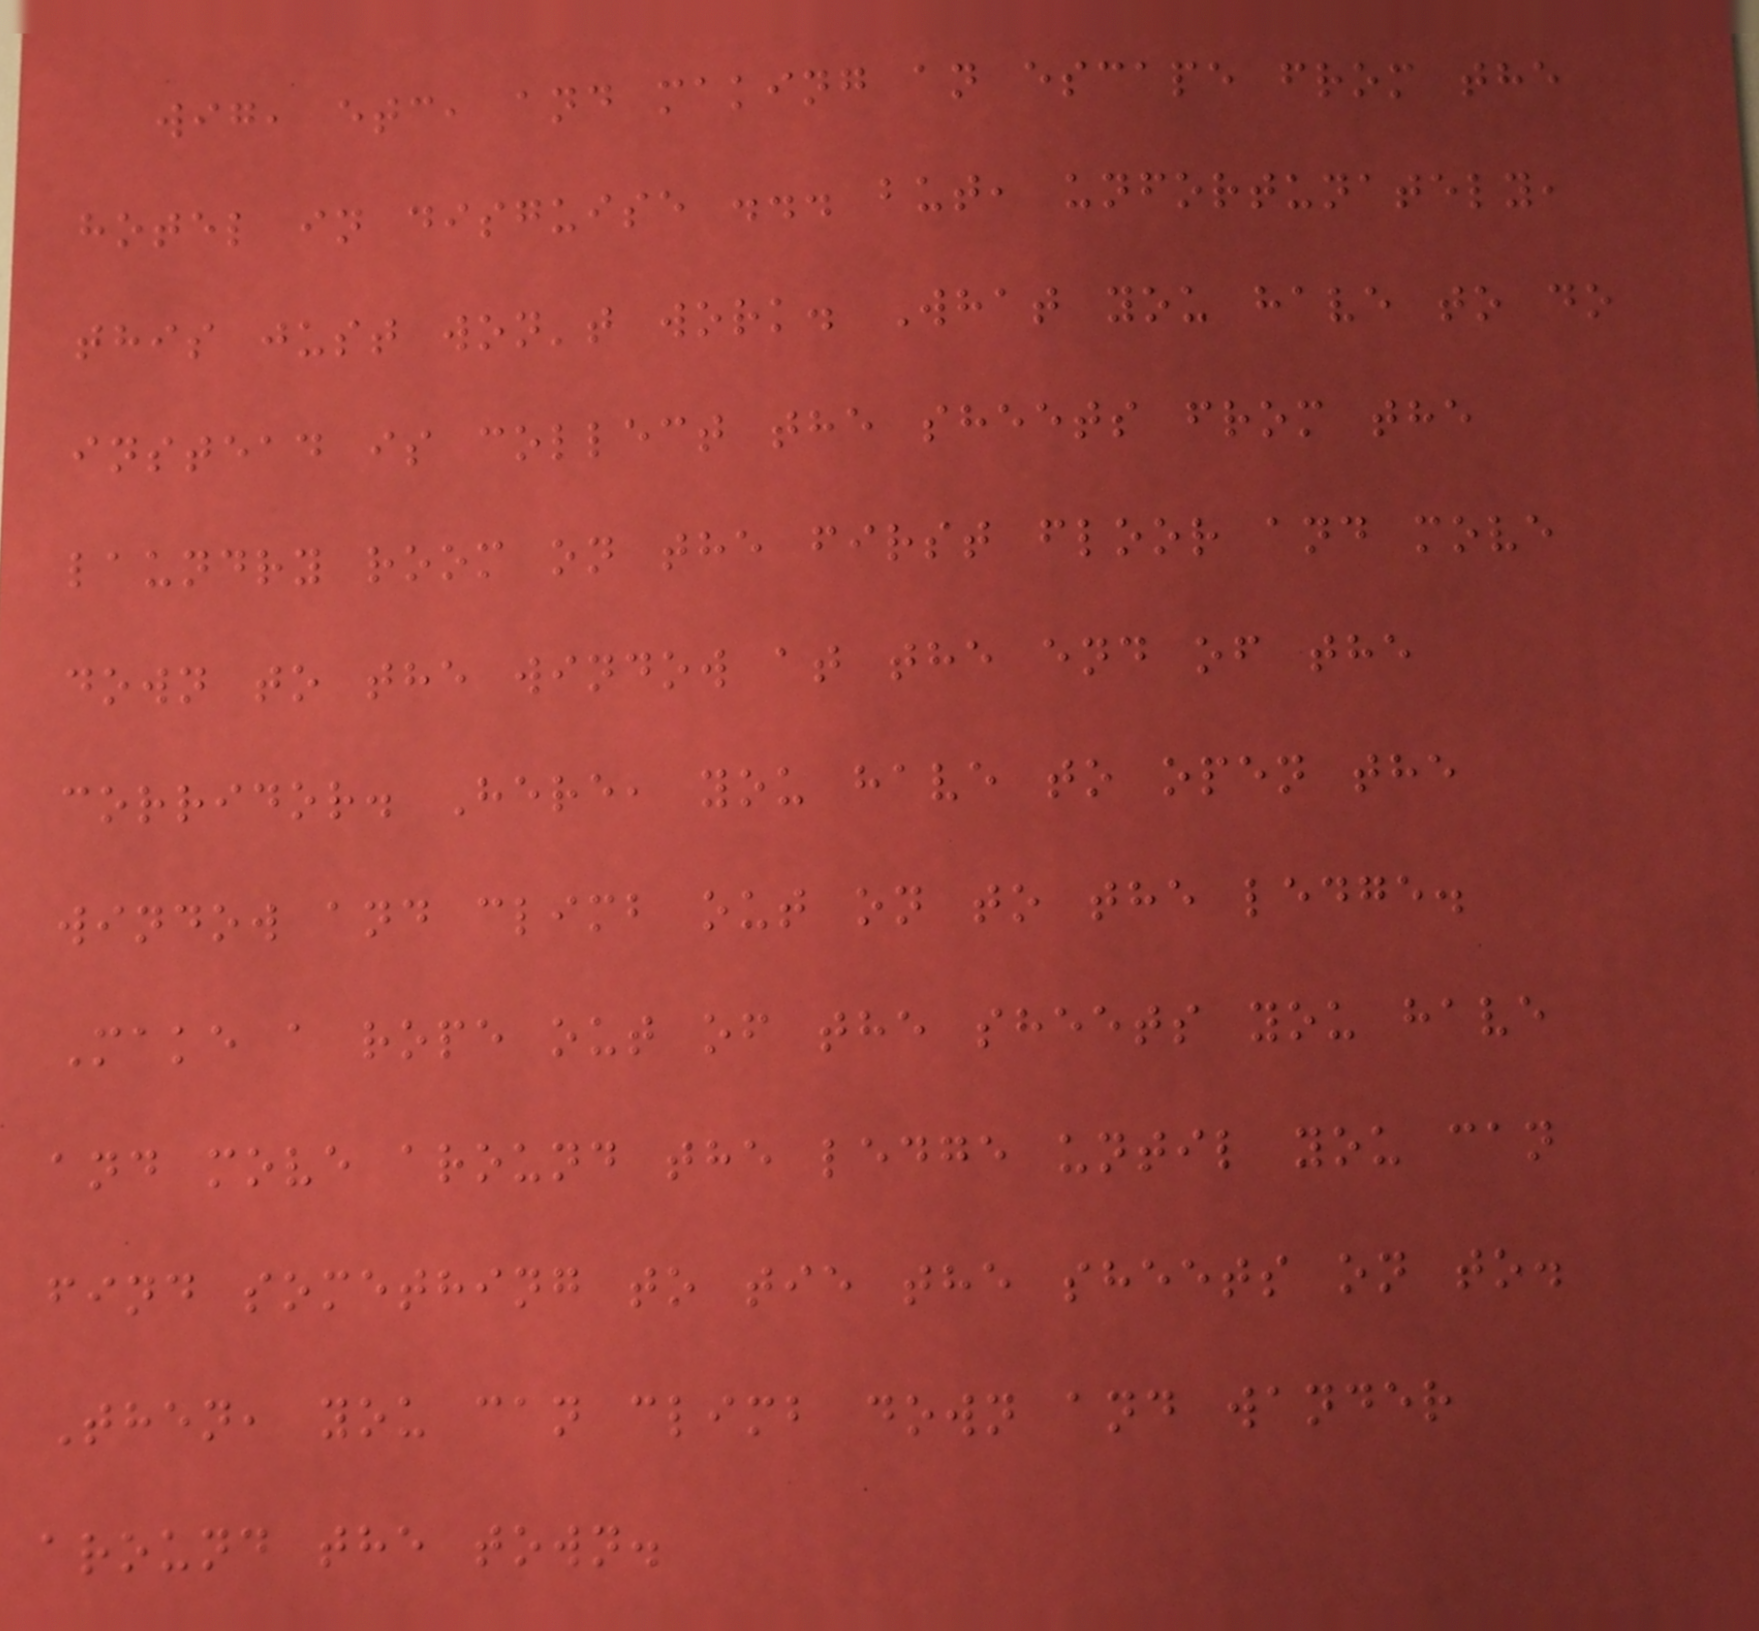wig, etc, and making an escape from the
hotel in disguise ... but, unfortunately,
this just won't work. What you have to do
instead is collect the sheets from the
laundry room on the first floor and move
down to the window at the end of the
corridor. Here, you have to open the
window and climb out on to the ledge.
Make a rope out of the sheets you have
and move around the ledge until you can
find something to tie the sheets on to.
Then, you can climb down and wander
around the town.
